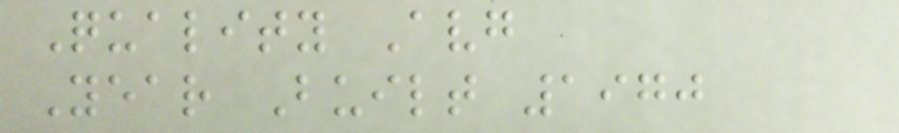Quality Avg
Year Built 1970
